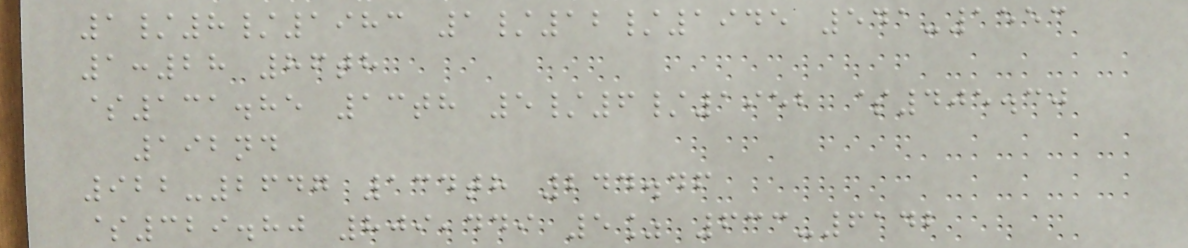1/8/1983 1/12/1945 541-1553
1:28 86th
$131.85 13th 5/6/1952 $405.30
192nd
922-2647 134th 244.46
$329.80 809,449 5% 633-6142
